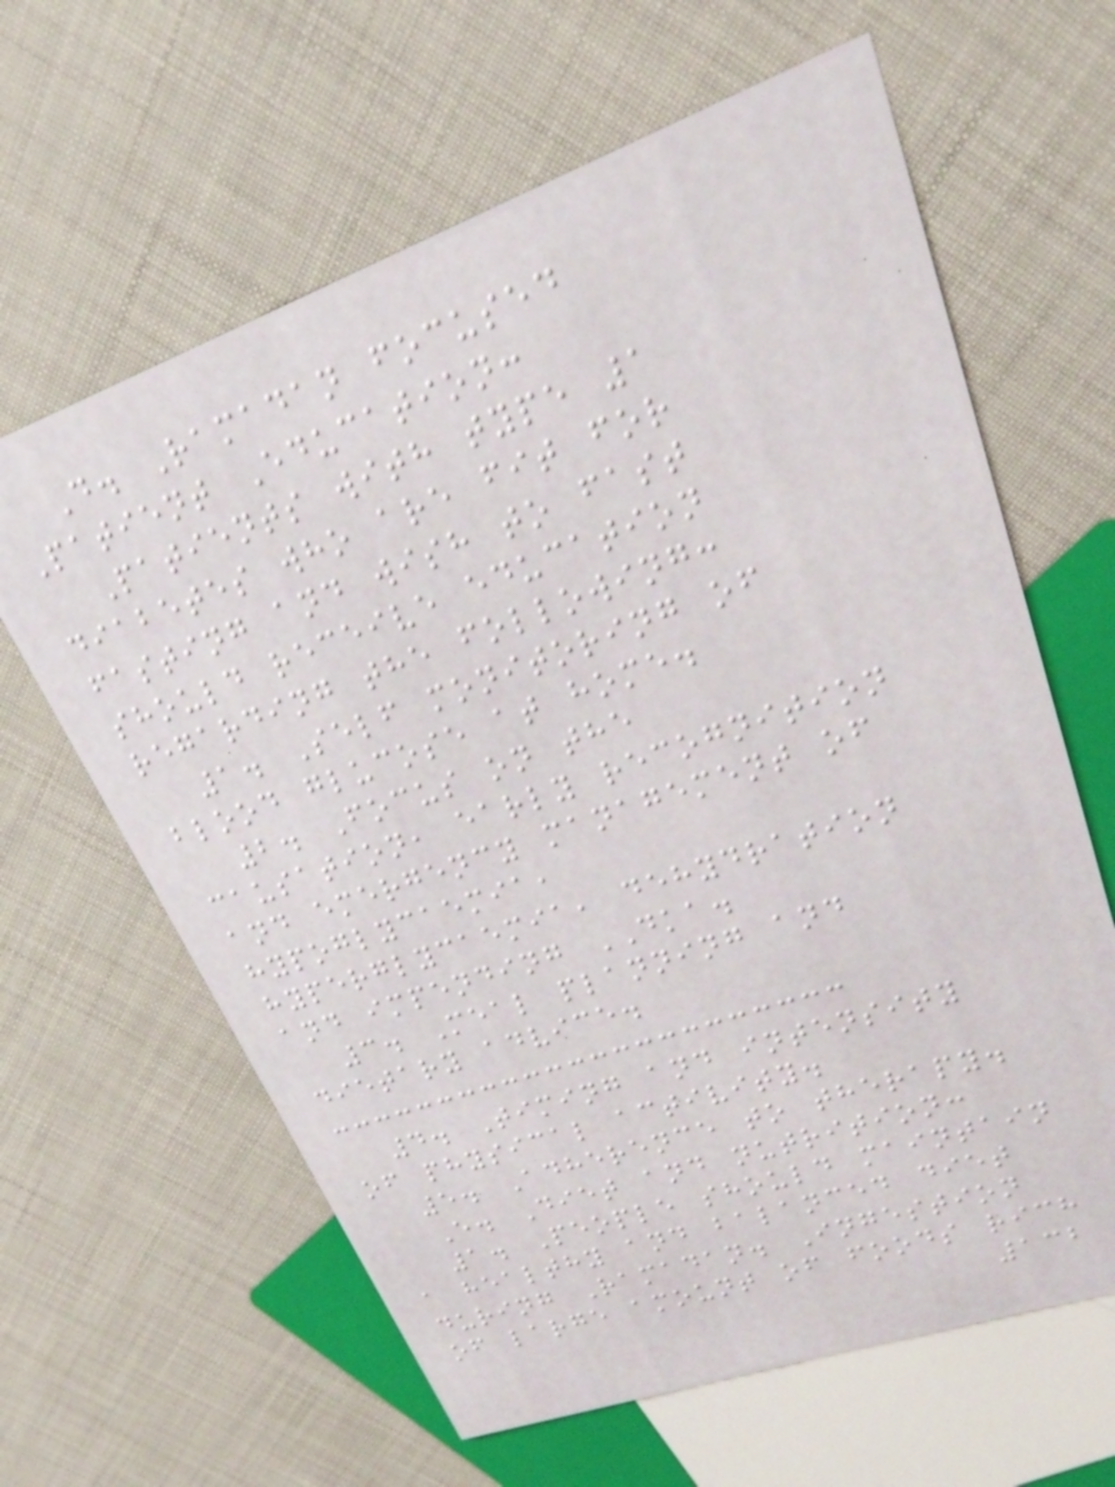D. Ramadan focused
Patient Education:
Patients with type 1
diabetes who are fit for
fasting and wish to fast
should receive education
regarding the following:
1. Self monitoring of
blood glucose at home.
2. Focus on the
causation, early recognition
and emergency management of
hypoglycaemia,
hyperglycaemia, dehydration
and impending DKA.
3. Meal planning and
dietary advice.
4. Timing and intensity
of physical activity.
5. Adherence to therapy.
E. Diet and nutrition:
1. People should maintain
a healthy and balanced diet
during Ramadan. Ingestion
of large amount of foods rich
132
